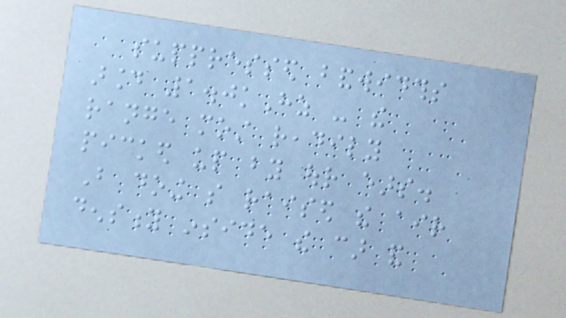suppressed bandwidths
around 1.0kHz - the
range most readily
picked up by our ears.
But doing so raised the air
density inside the car and
